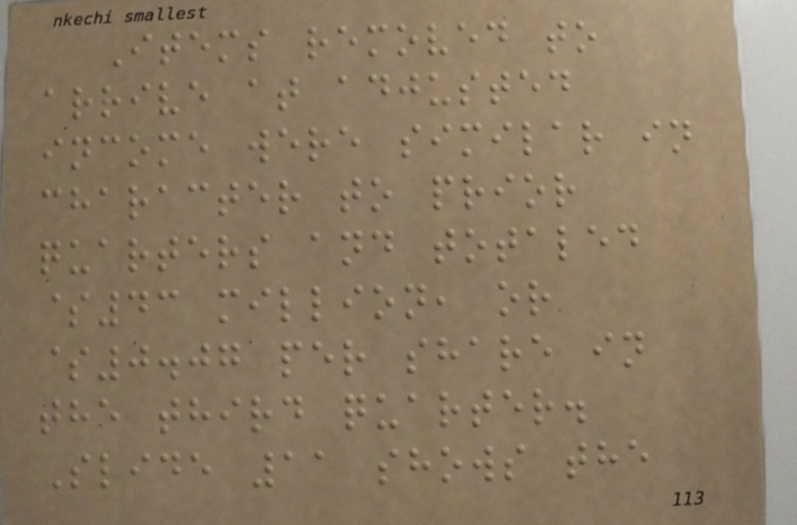Items removed to
arrive at adjusted
income were similar in
character to prior
quarters and totaled
$43 million, or
$0.07 per share in
the third quarter.
Slide 11 shows the
